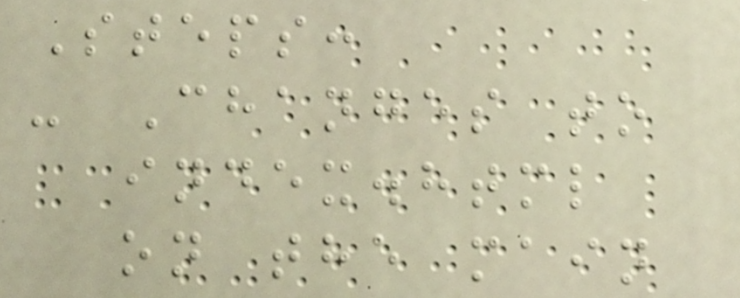Steps:
- Changes to
index.html
on the main
